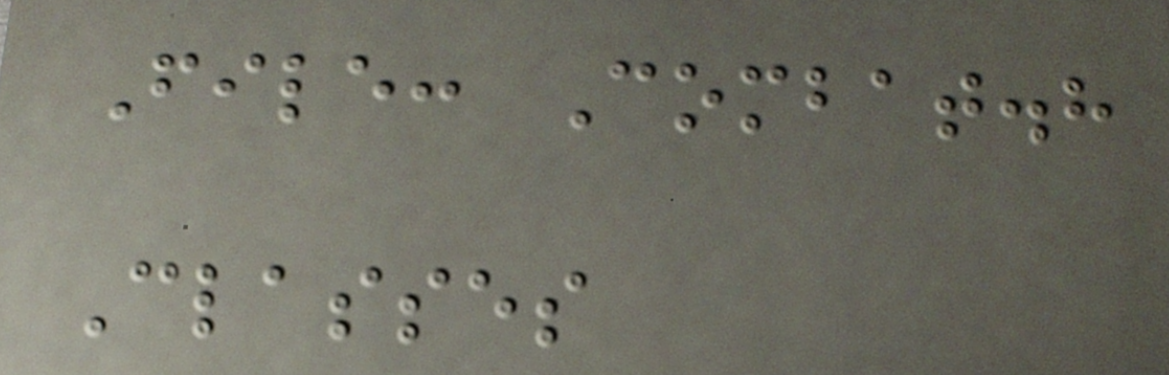File: Combat.h
Classes
